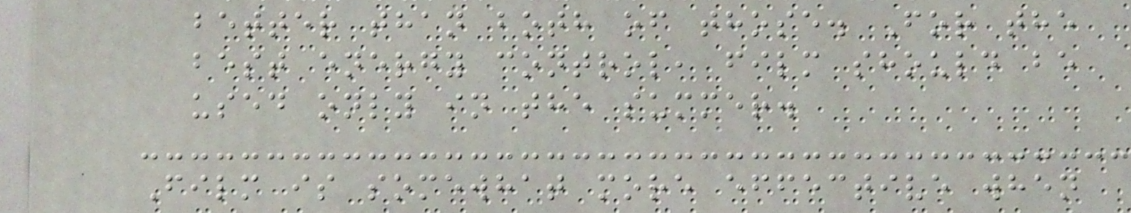better than both of those. For the
best energy control, film should be
used only in the summer.
Film is somewhat more effective when
